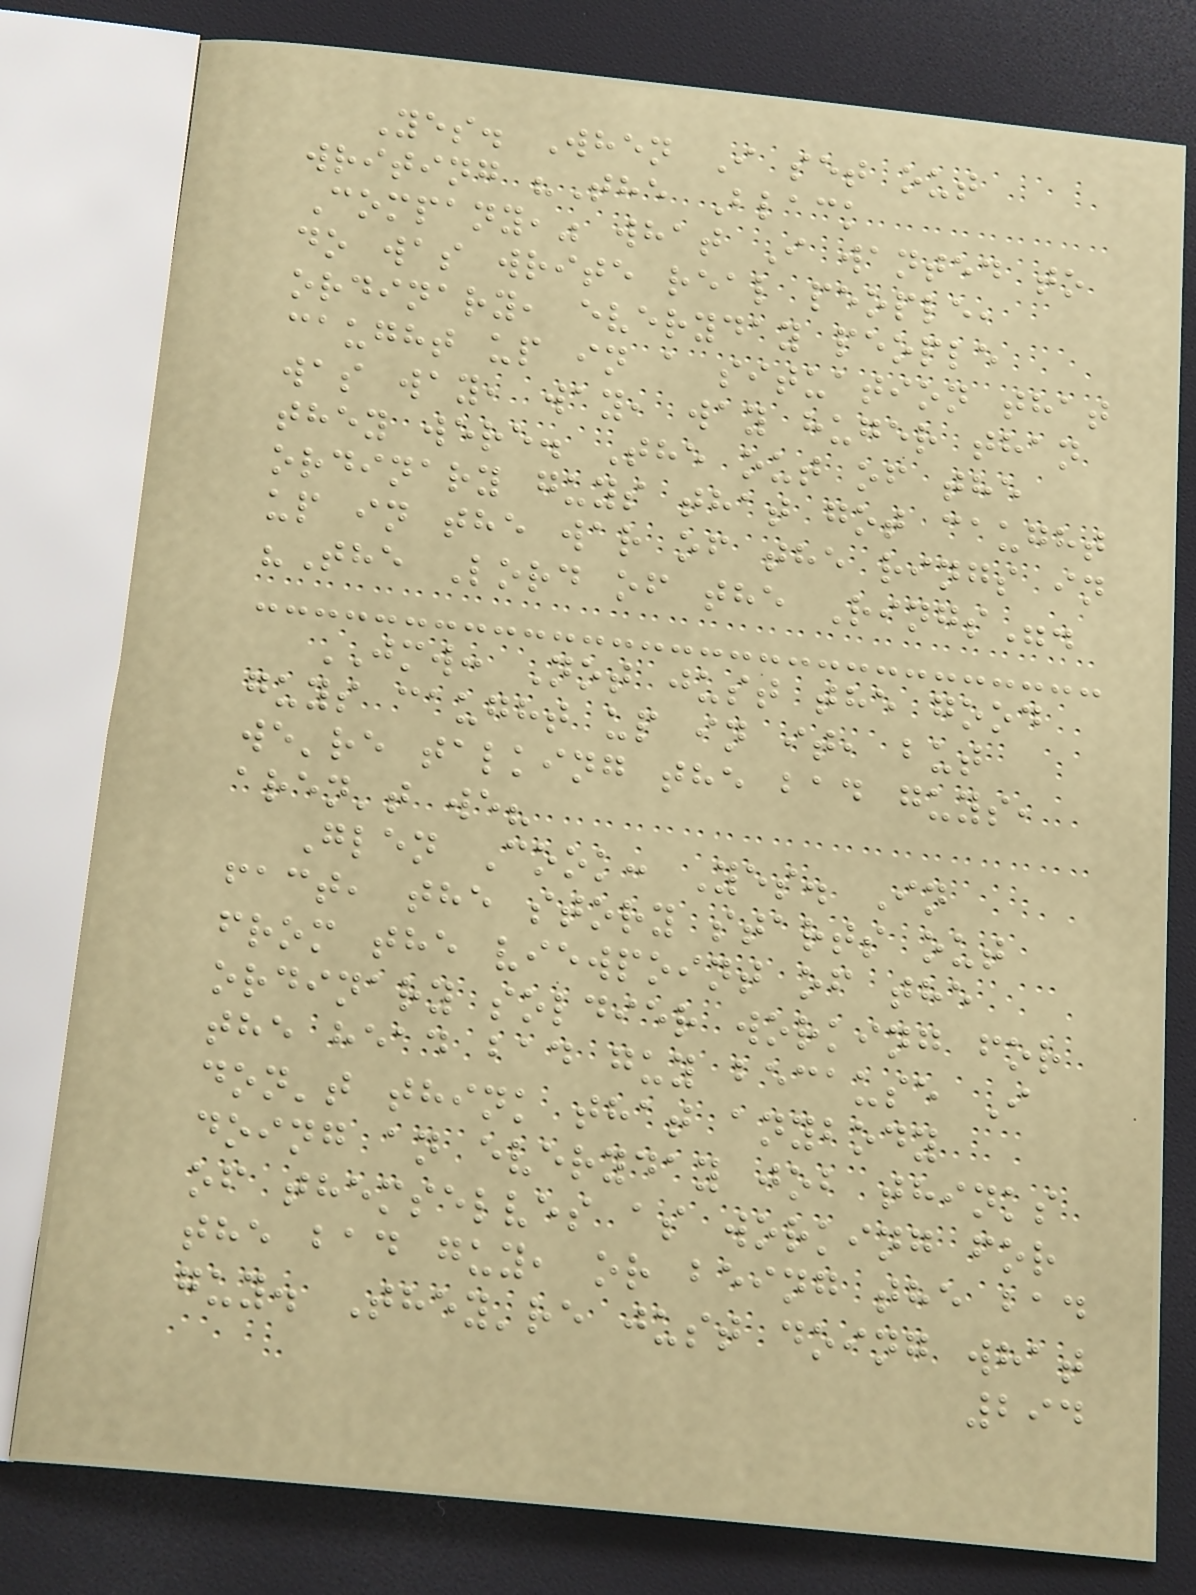Yes. When I set out
writing "The Black
Company," what I wanted to
do was write real people,
ordinary, everyday people
caught up in a situation that
was way, way, way huger than
they were. The out of the
ordinary guys that got caught
up in the war of the rings in
"The Lord of the Rings".
JMW: Not just the good
guys caught up in it, but
we're talking the bad guys,
aren't we?
Glen Cook: Yes. In
fact, the story starts out
from the viewpoint of the
ordinary soldier working for
the head bad guy because I
don't think that anybody
doing an everyday job thinks
of themselves as working for
the bad guy, or being the bad
guy. They're just doing what
294
